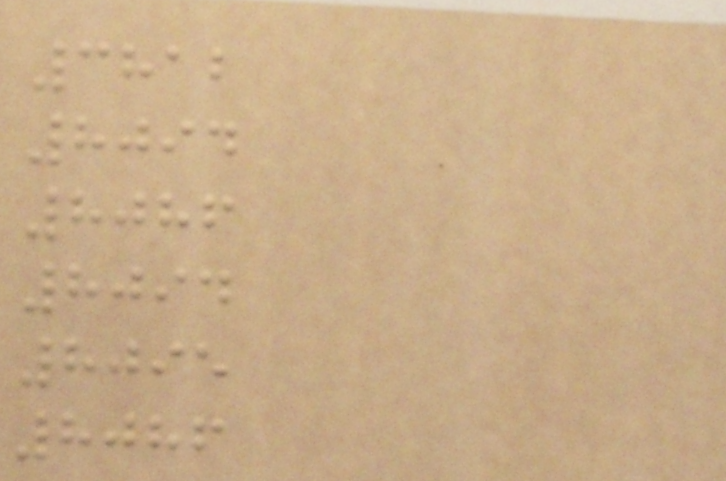3812
8094
8086
8094
8095
8086
